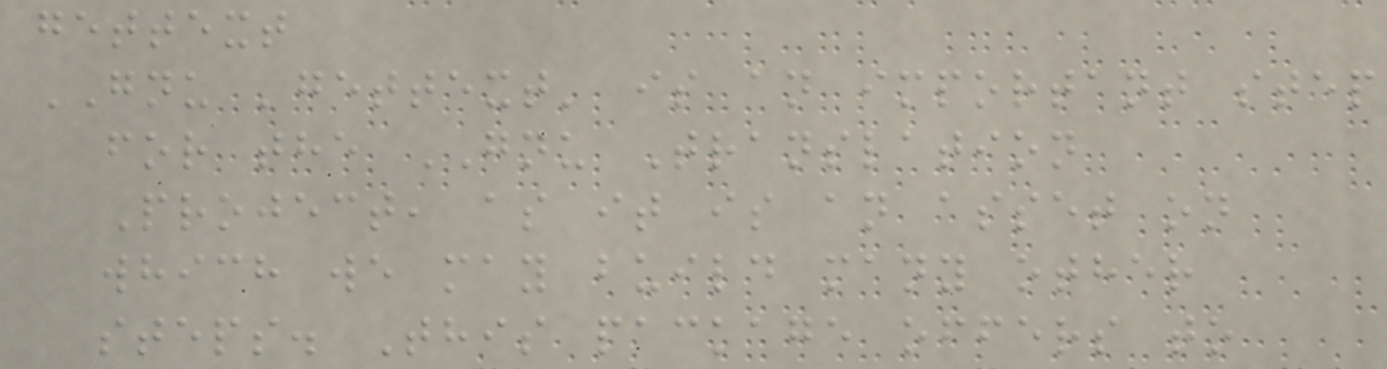gettext
GNU 'gettext' is an important step
for the GNU Translation
Project, as it is an asset on
which we may build many other
steps. This package offers to
